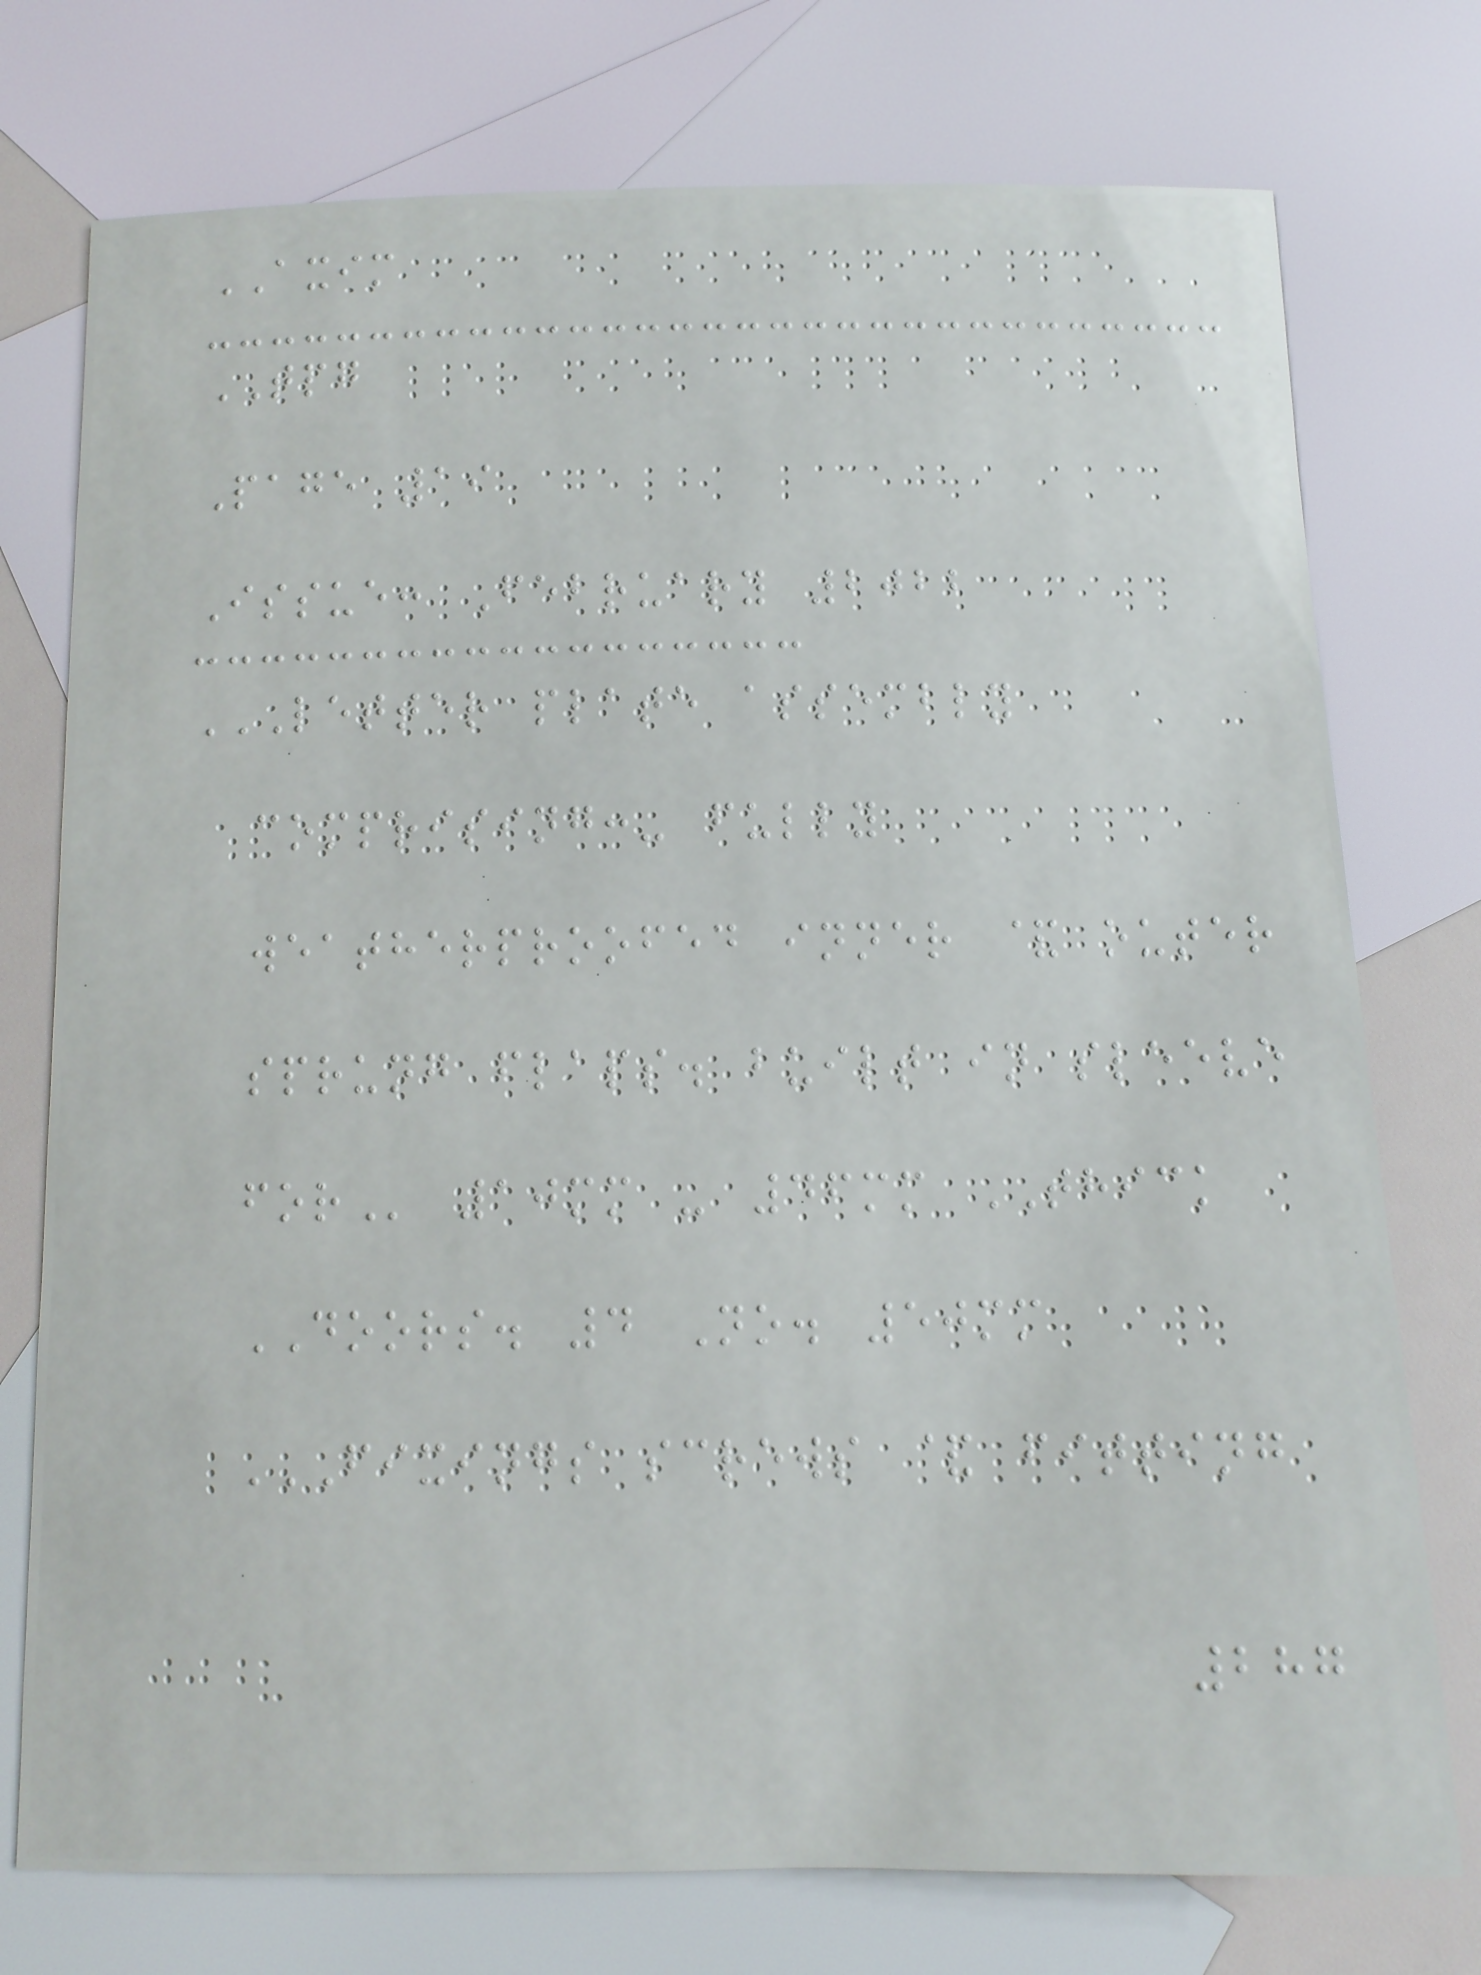AXIM
TPG
Page 19
Issue: February 2022
LETTER PLATE ASSEMBLY
COMPRISING:- FULLY
WEATHERPROOFED INNER & OUTER
SPRUNG FLAPS. BUILT IN SLEEVE
FOR 10mm - 46mm THICK
DOORS. 4 No. 50mm
FIXINGS SCREWS & FITTING
287
